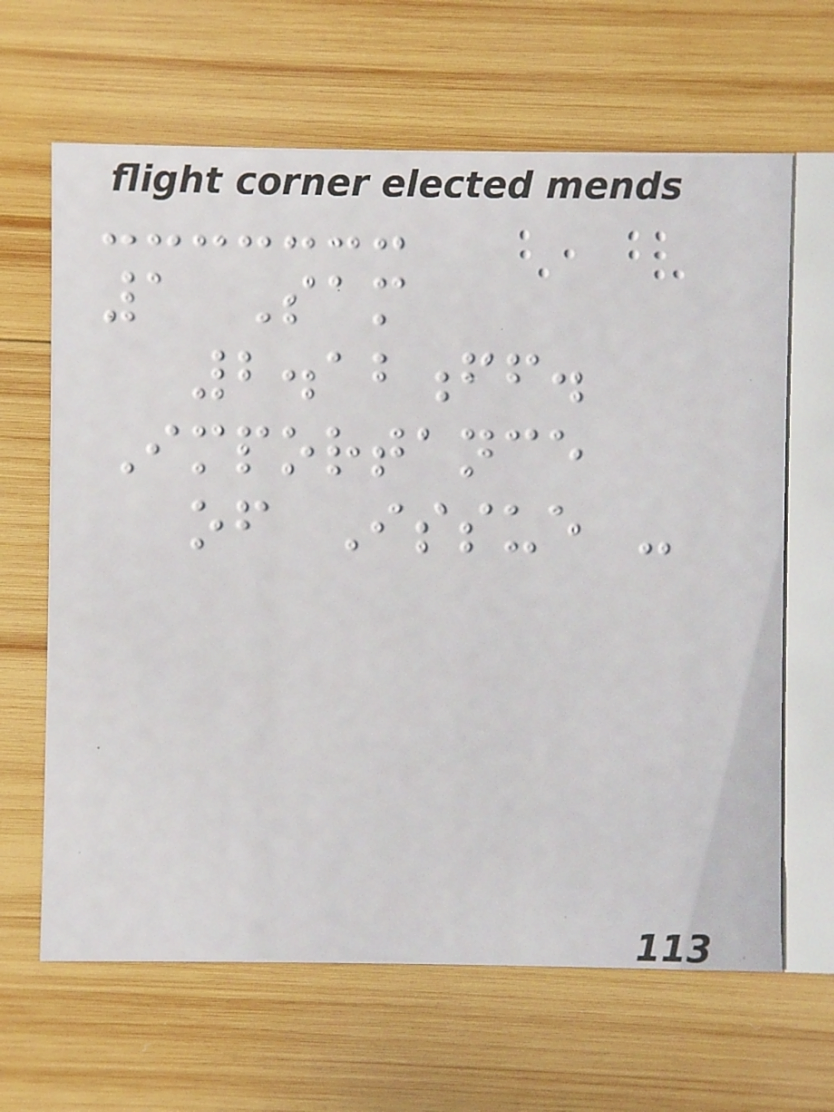1 Sam
2.12ff.
Importance
of Issue -
